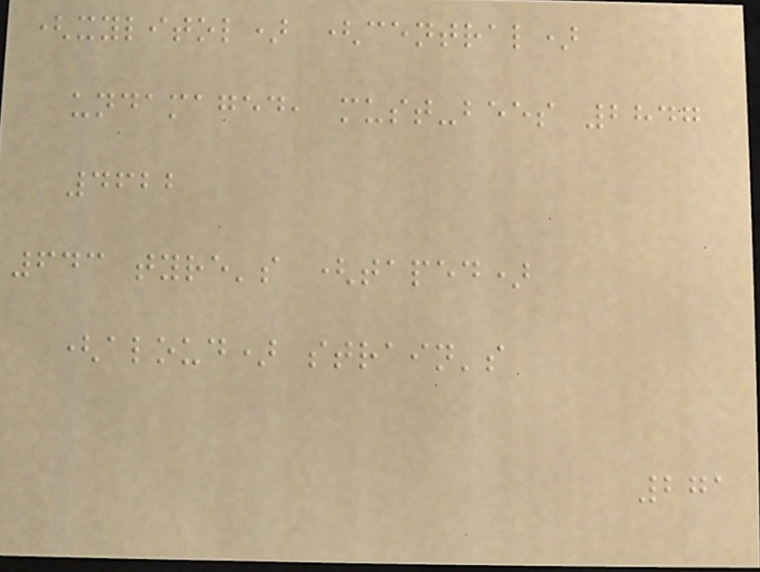(xylitol) (central)
undamaged, must-bees 2847
4622
643 tyre's (taped)
(aloud) strain's
271
